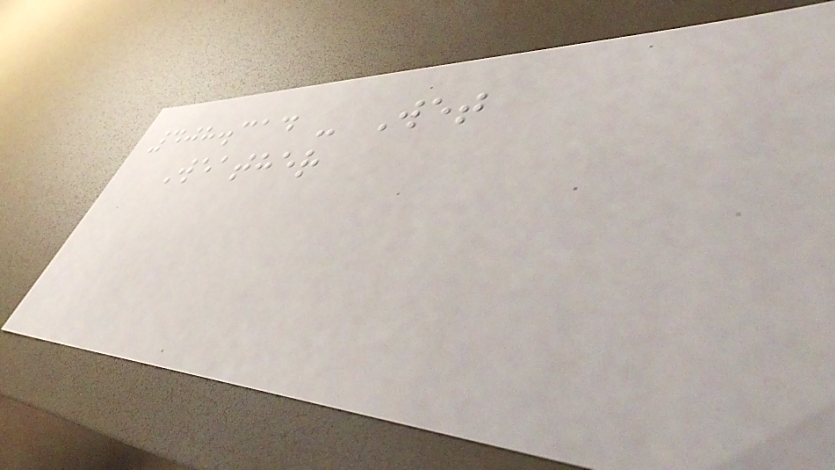408.314 - Wet
Weather
